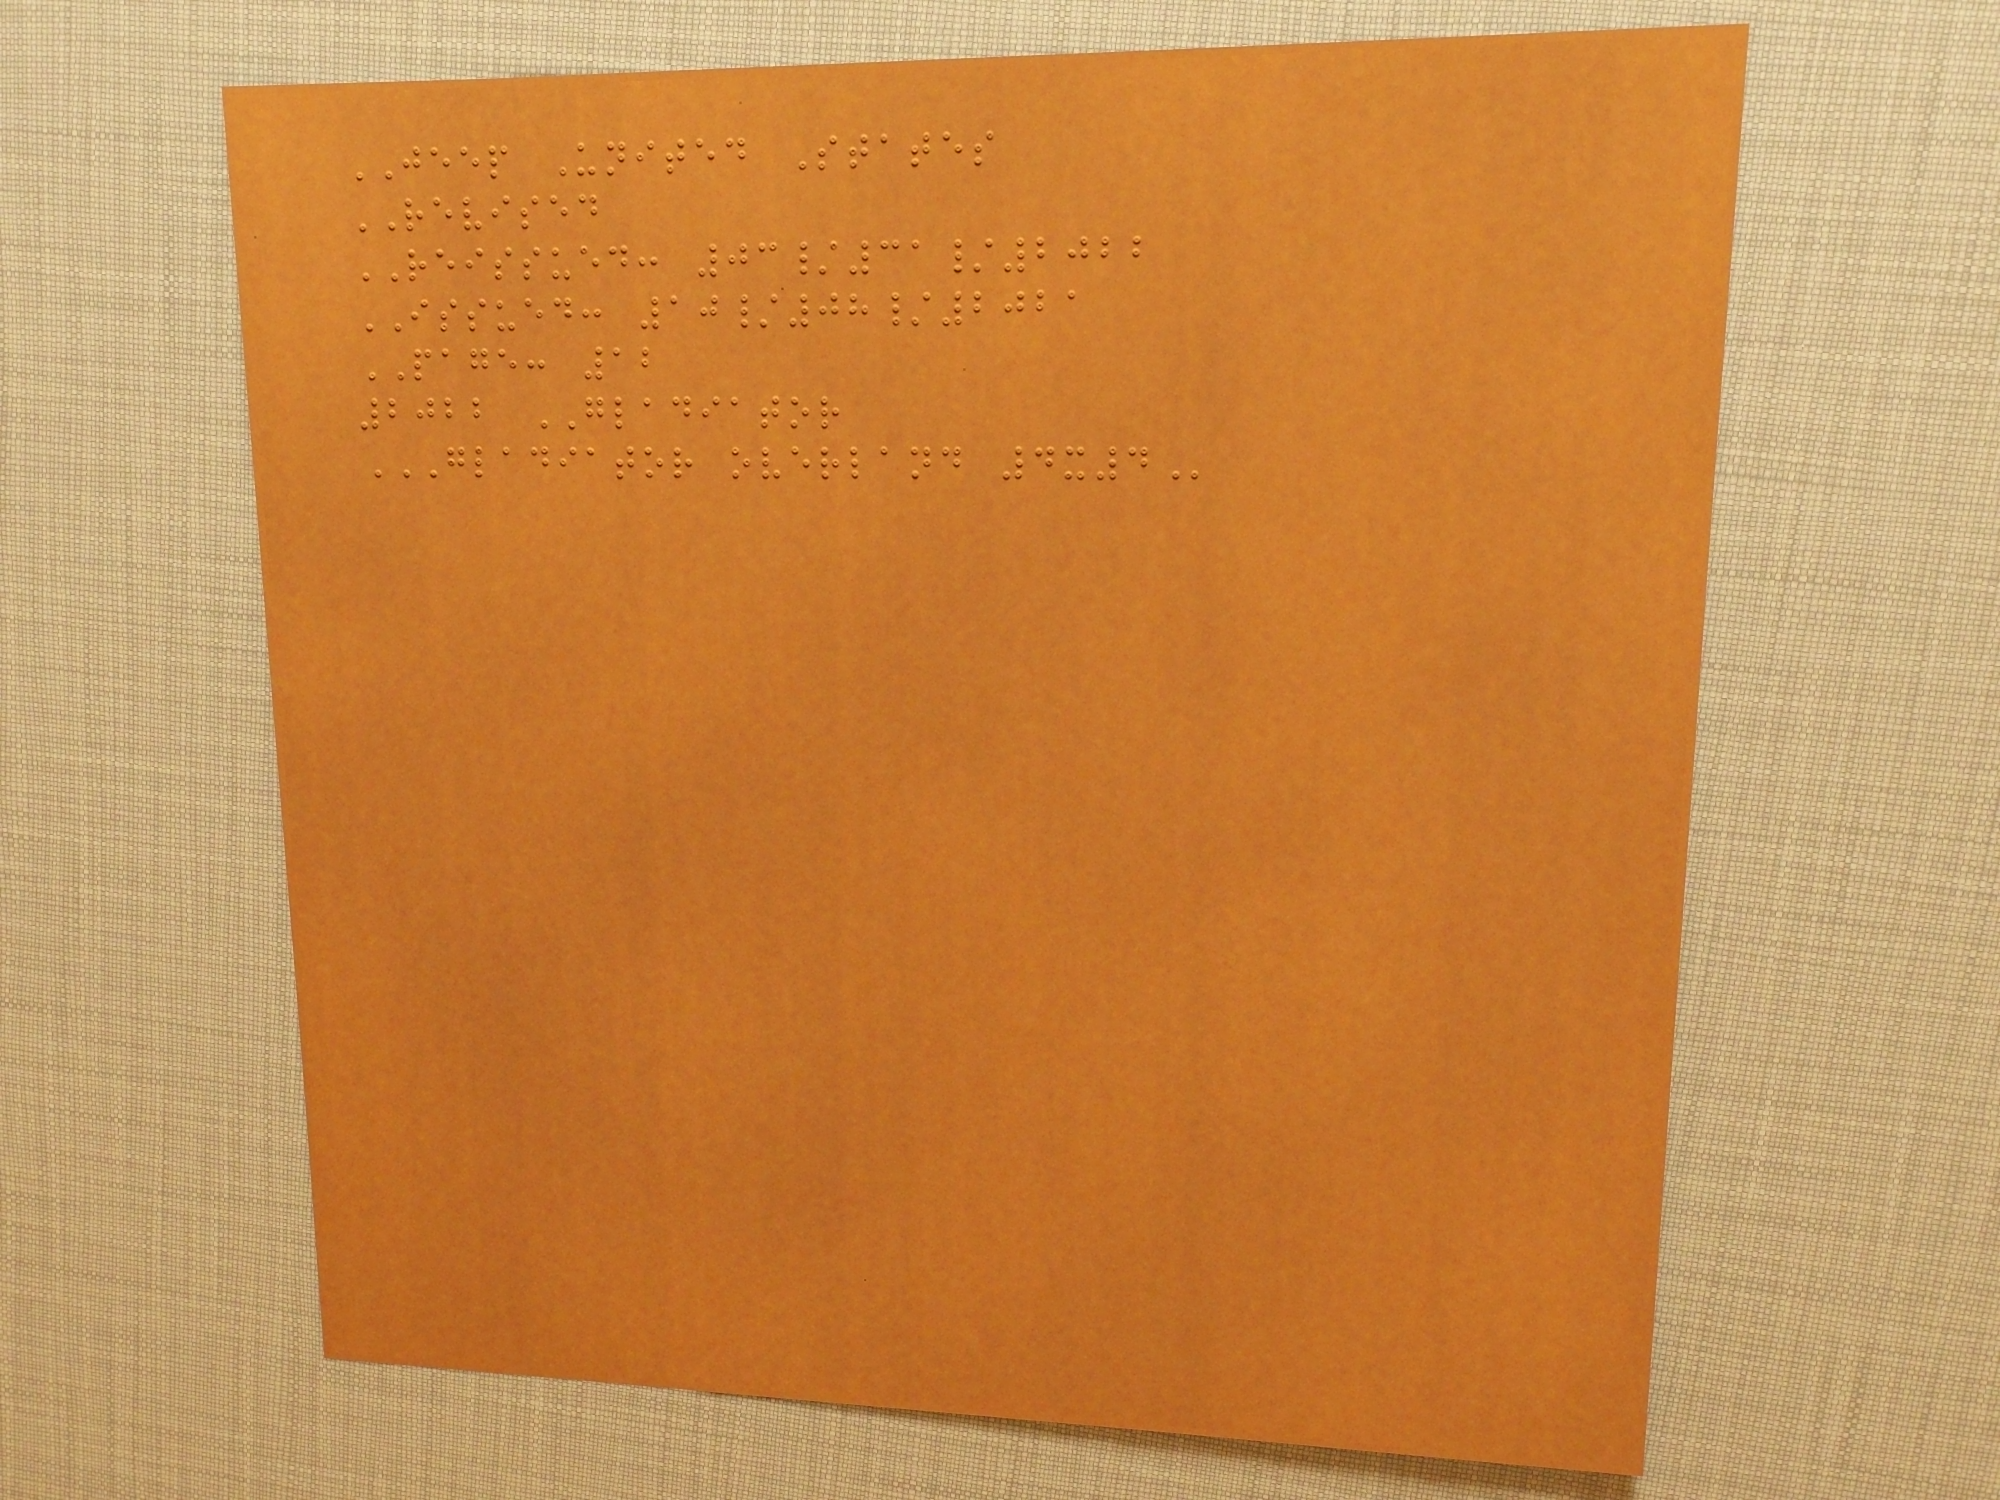JEEP United States
REVISED
REISSUED: 03/31/2022
ISSUED: 10/08/2021
PAGE: 12
2022 GLADIATOR
GLADIATOR OVERLAND 4X4
